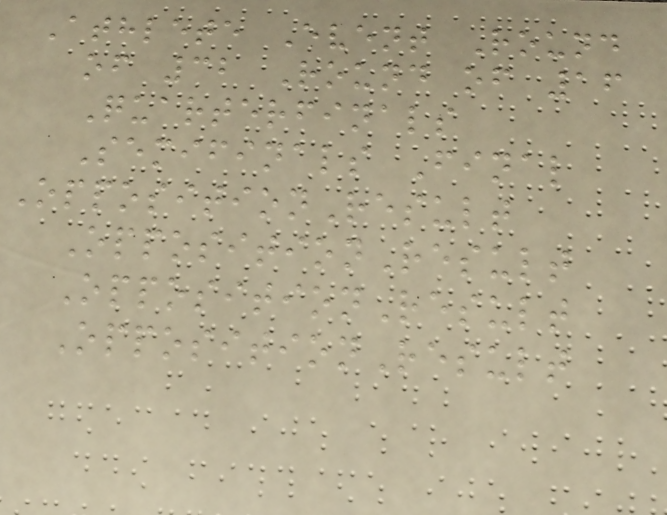Athlete Event Round
of 32 Round of 16
Quarterfinals
Semifinals Final
OppositionResult
OppositionResult
OppositionResult
OppositionResult
